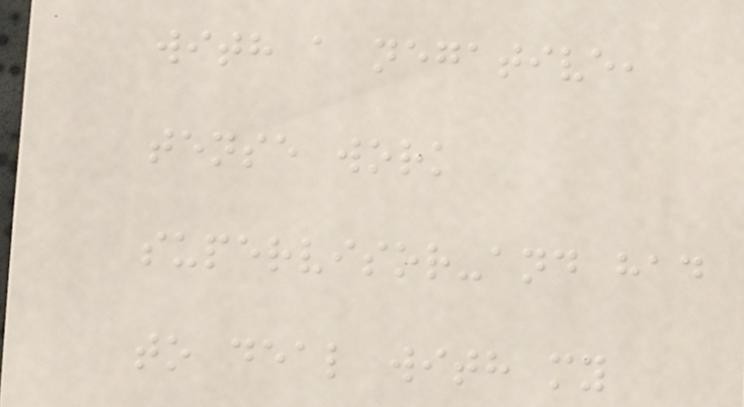with a negative,
tense work
supervisor-and had
to deal with my
